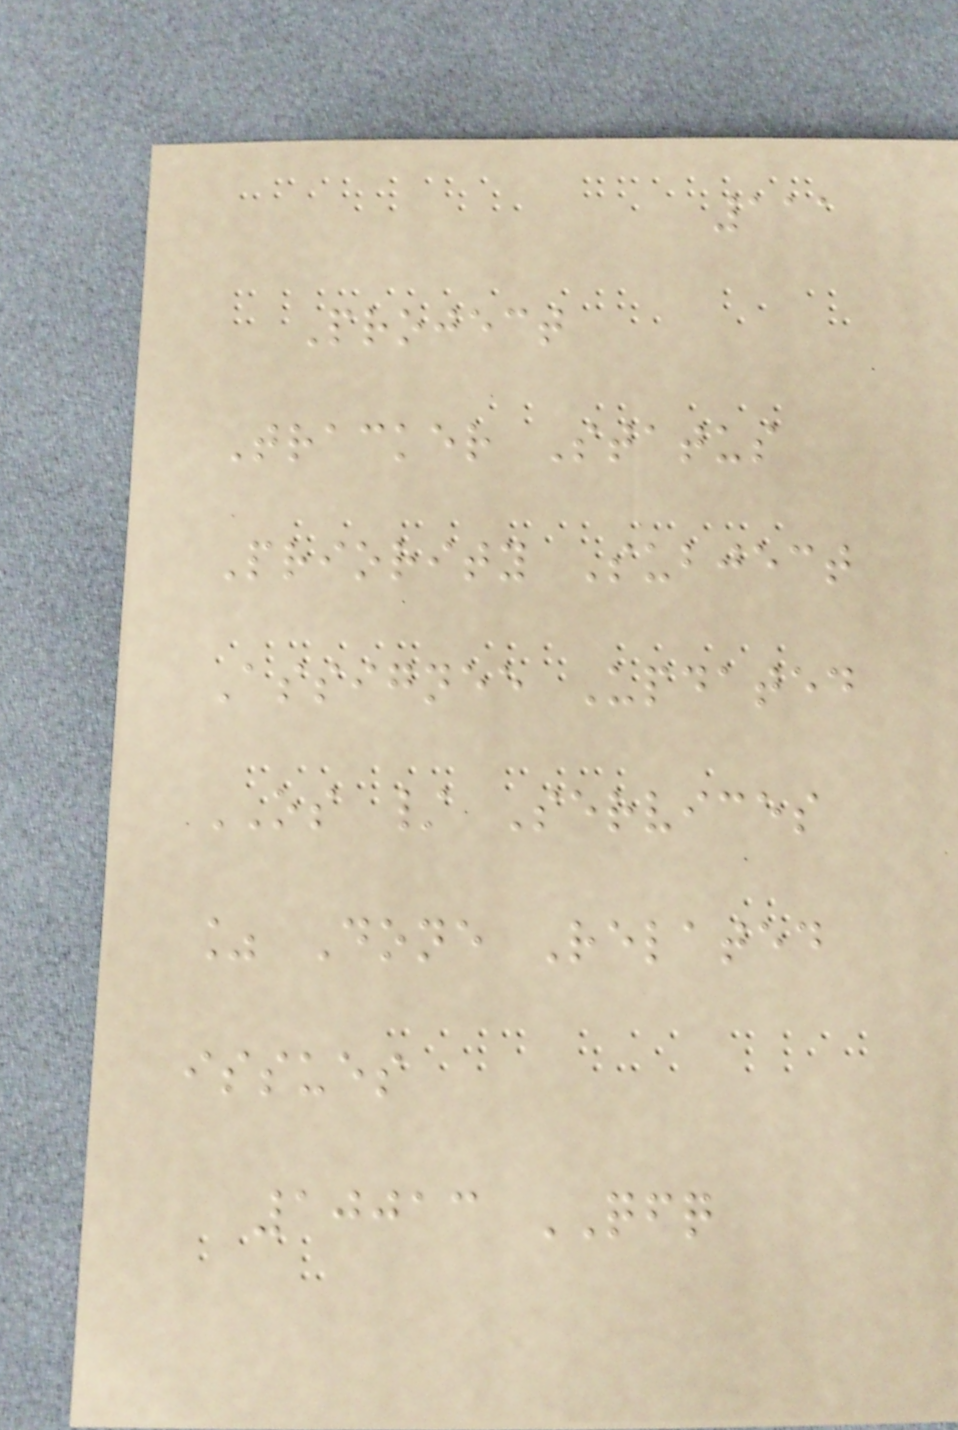111
Project
Tracker Status
Priority Subject
Assignee Updated
OS / Services
% Done Related
issues
10013 QFQ
